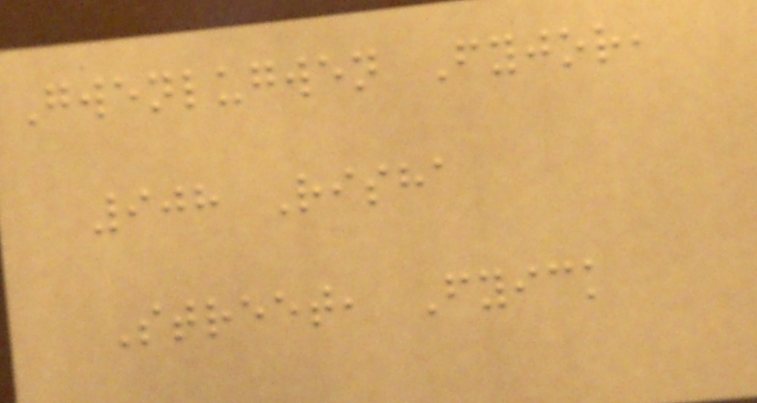Gwenlugwen Fyjor,
908 Risha
Street, Fyick
